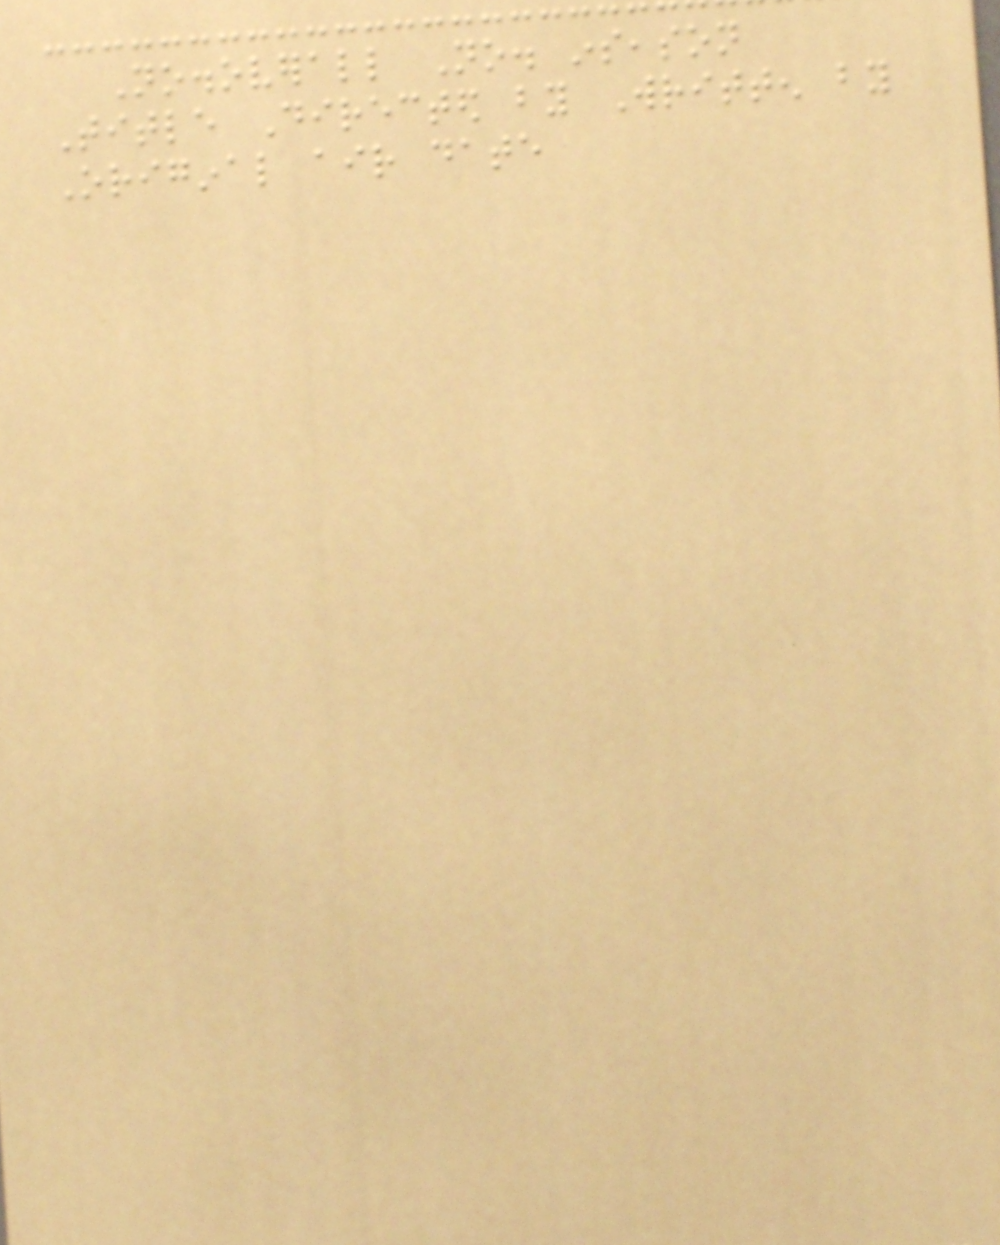No.overall No. inseason
Title Directed by Written by
Original air date
